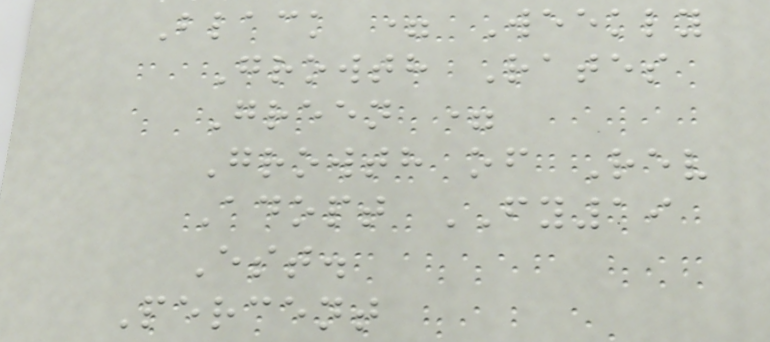Black = Weekly
Growth Rates
Green =
Growth of Rev
Adopt FY19
Est.
Percent
